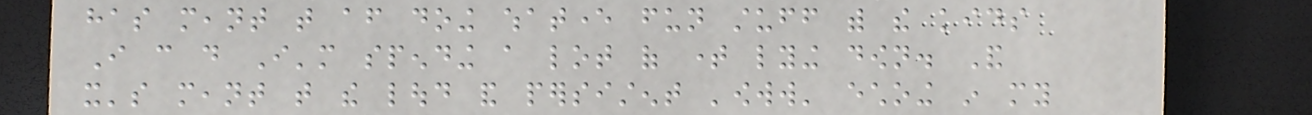has meant that after doing whatever fun stuff with the kids
I can do I'm spending a lot of time lying down. And
it's meant that the loud and persistent 'owww' echoing in my
